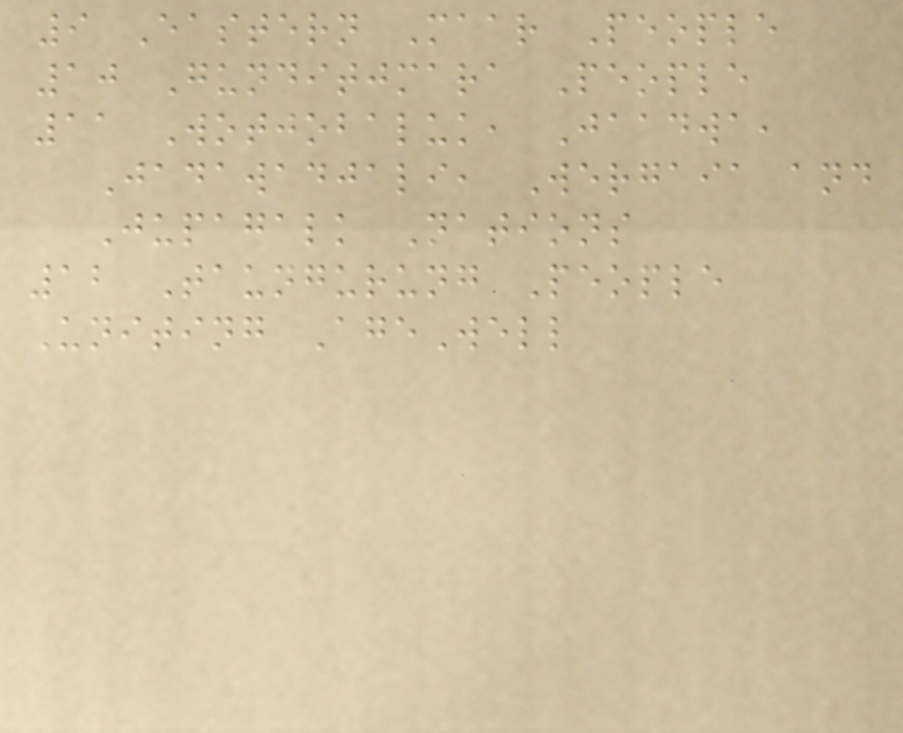9 Eastern Maar People
10 Gunditjmara People
11 Wotjobaluk, Jaadwa,
Jadawadjali, Wergaia and
Jupagalk Nations
12 Taungurung People
Uniting AgeWell
